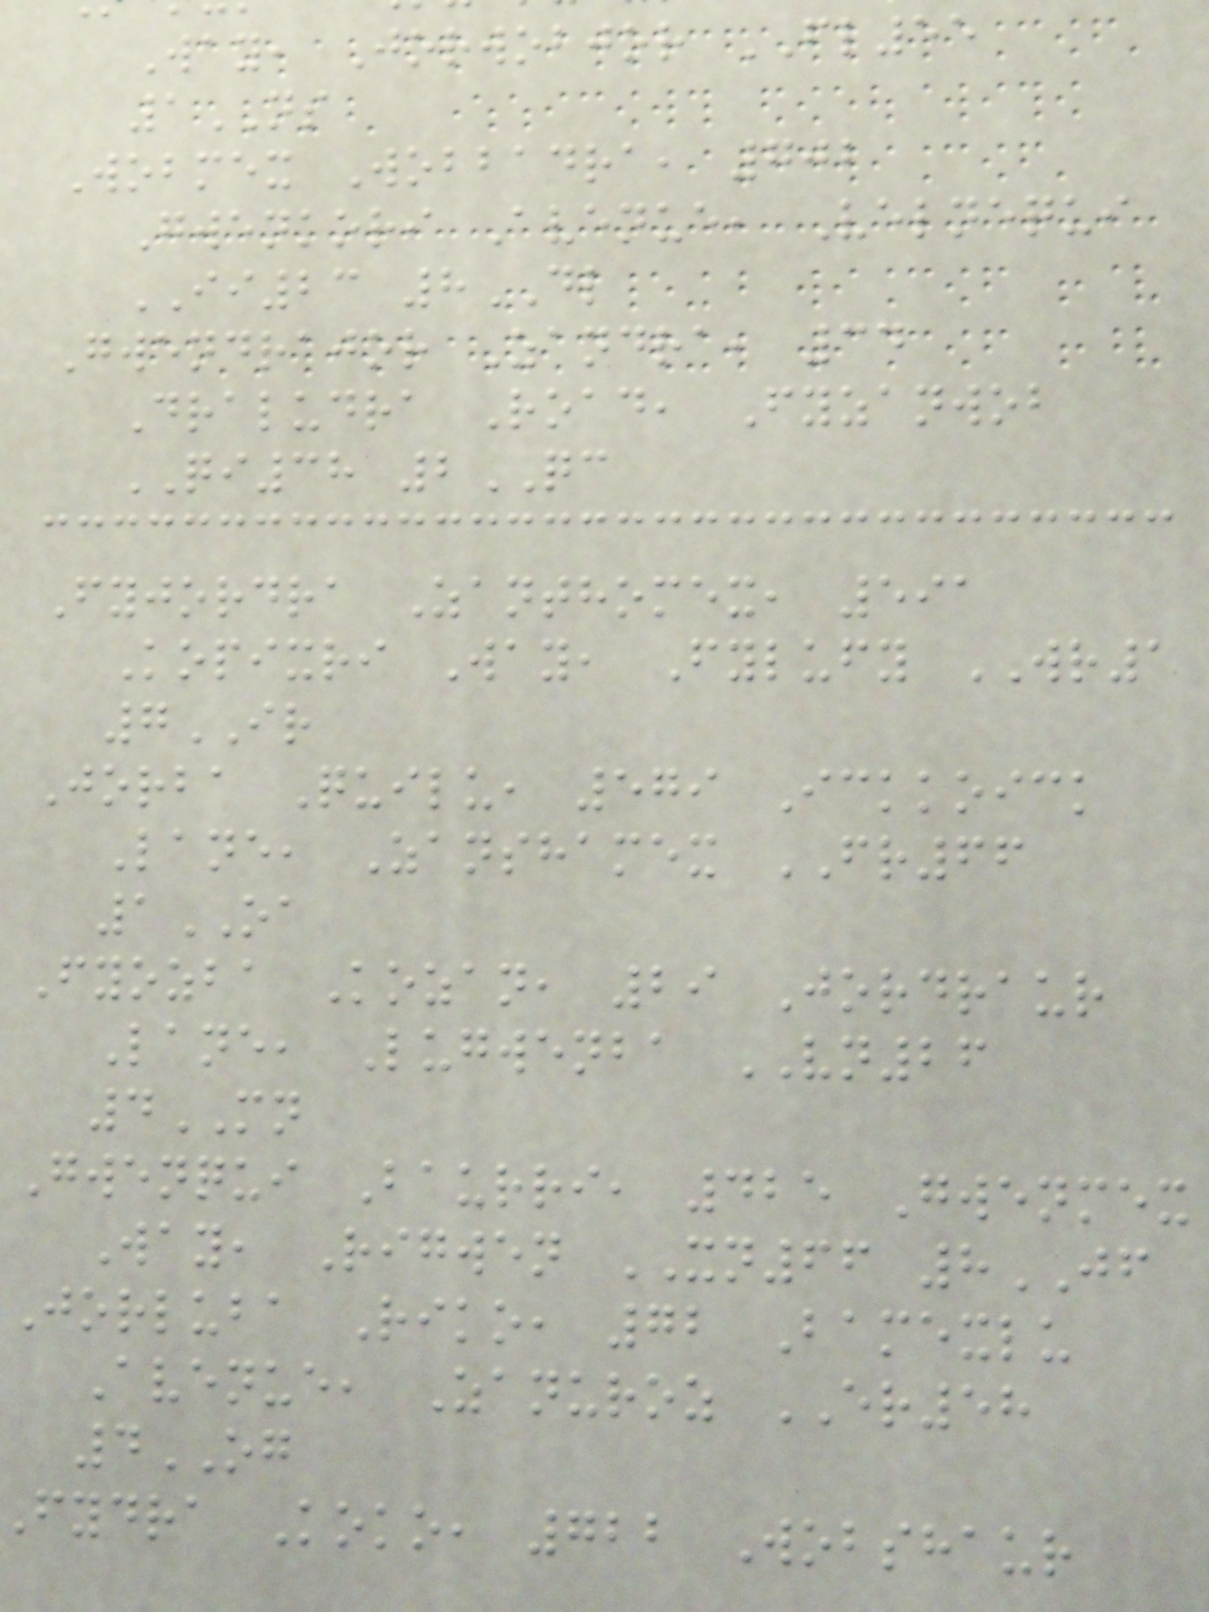Way, Jorwobjor FL55
1NS
Wobmex Wobbadra, 702
Gwenkori Avenue, Velnequi
II23 8DL
Gwendrajor Zandra, 34
Draludra Road, Fyzanwob
QI38 2QC
Fyjordra Zanthomex, 591
Kopixri Way, Fylufy WR1
7IR
Jorba Quilu, 579 Ickkoick
Lane, Zanshamex FR66
1OA
Fyozba Kozan, 29 Jordraur
Lane, Lugwenba VN26
4MN
Gwenqui Baurri, 425 Gwenmex
Way, Rigwen XN66 8JF
Jorluba Riko, 72 Bamexlu
Avenue, Zanuroz ER58
4OG
fydra Koko, 722 Wobshaur
